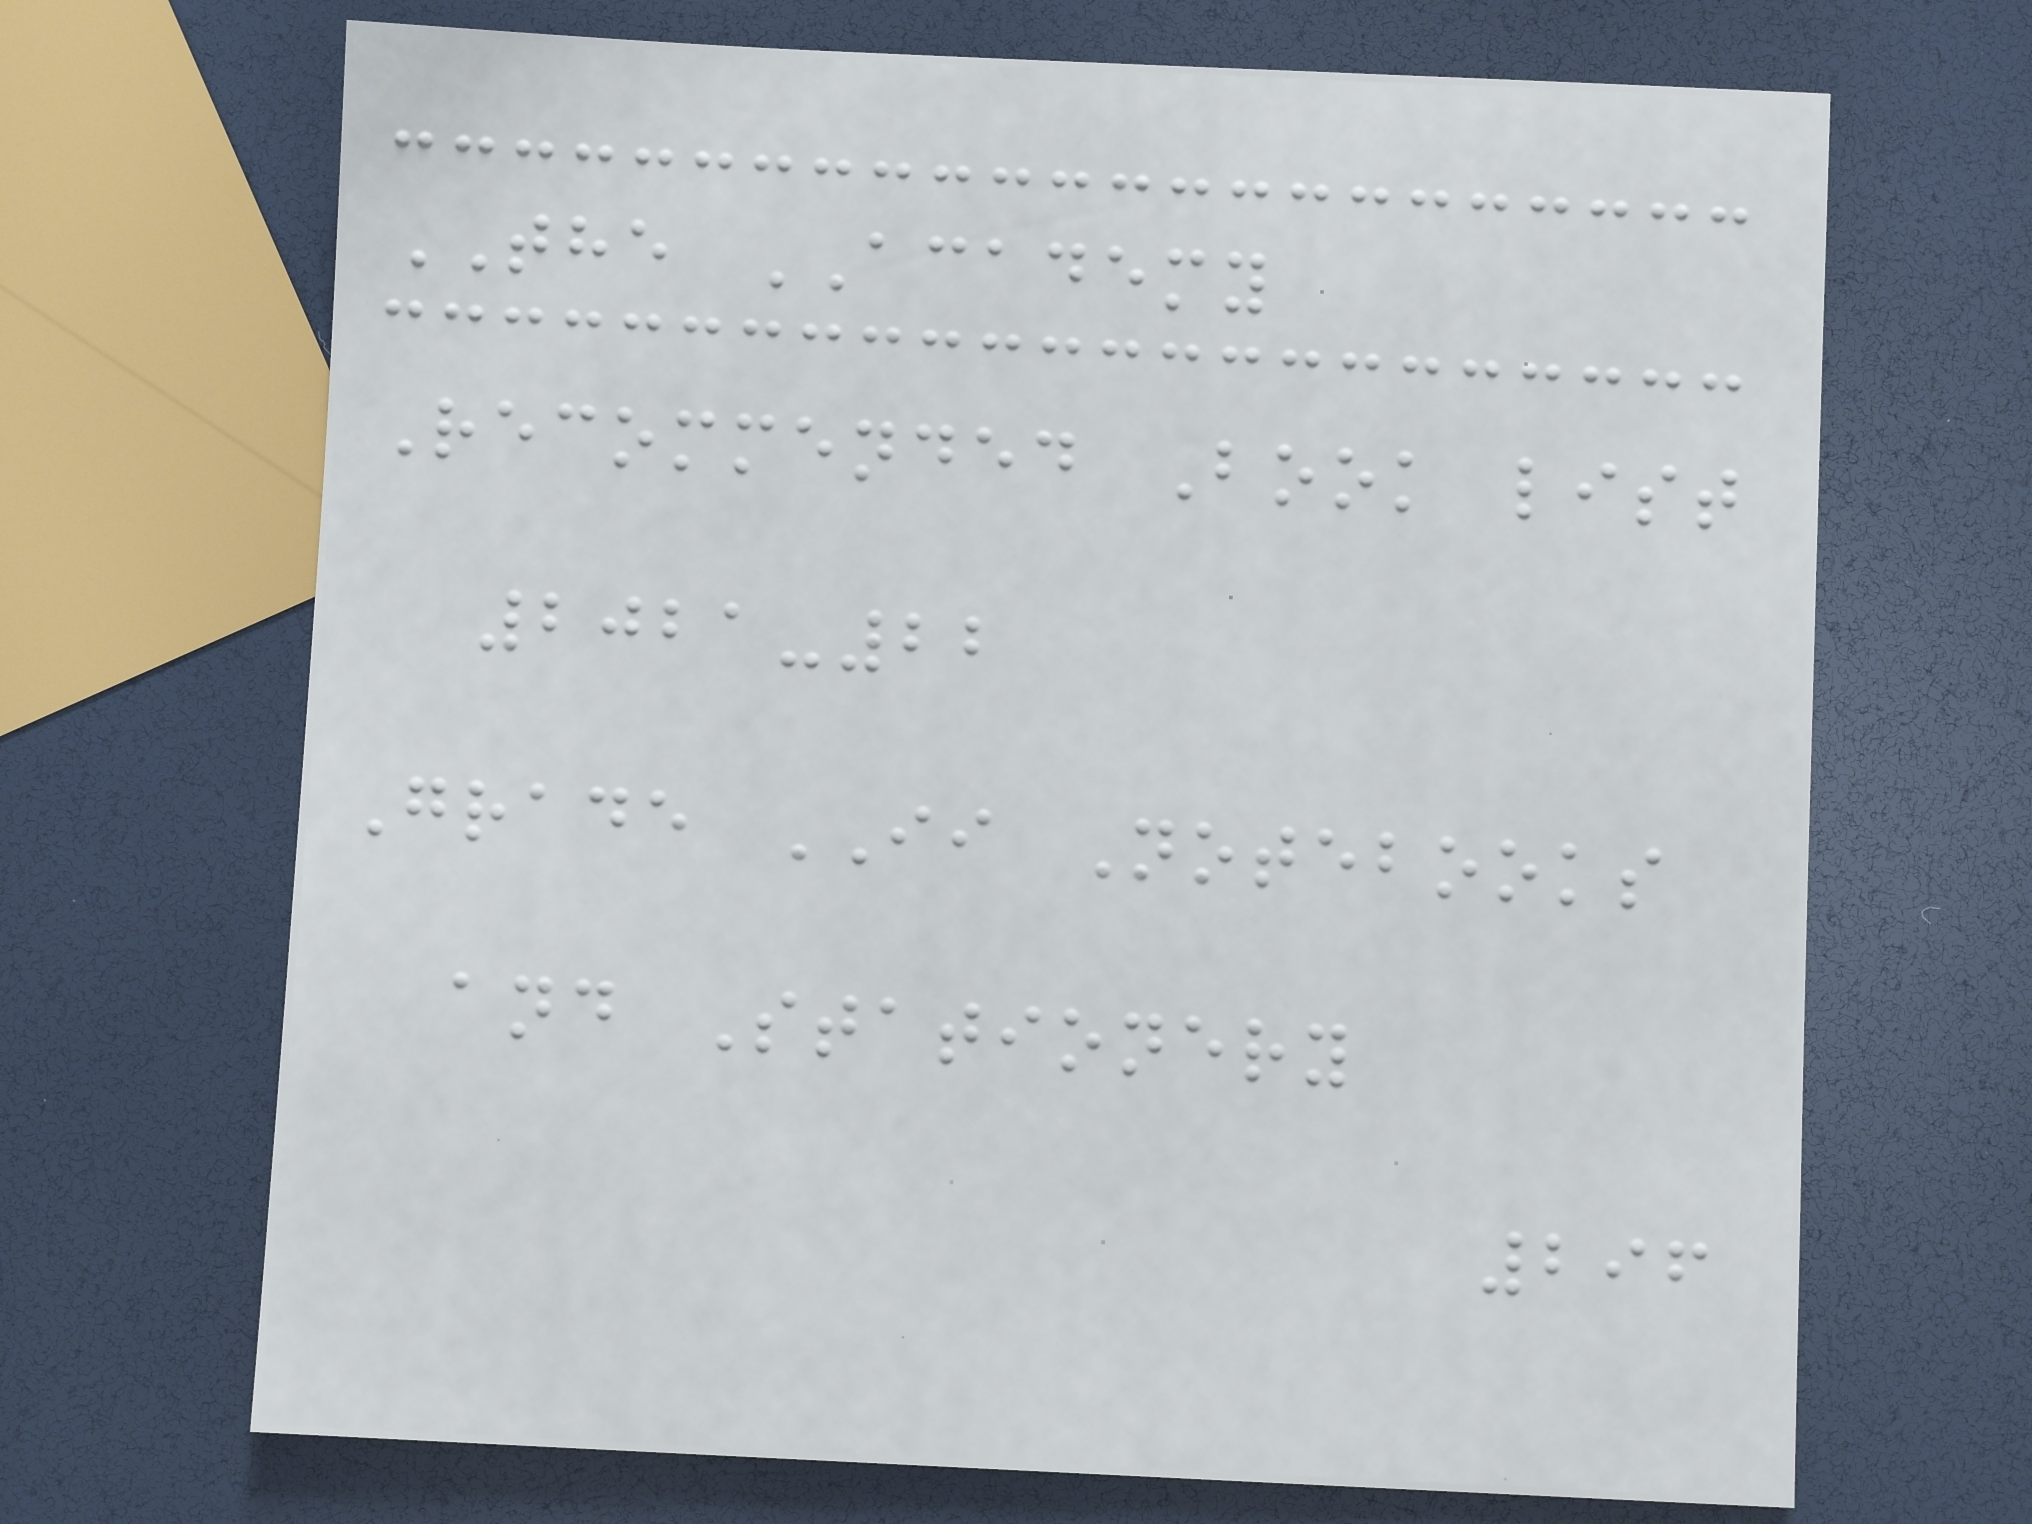THE ACADEMY
Recommended Book list
2021-22
Grade II Notebooks
and Stationery
296
